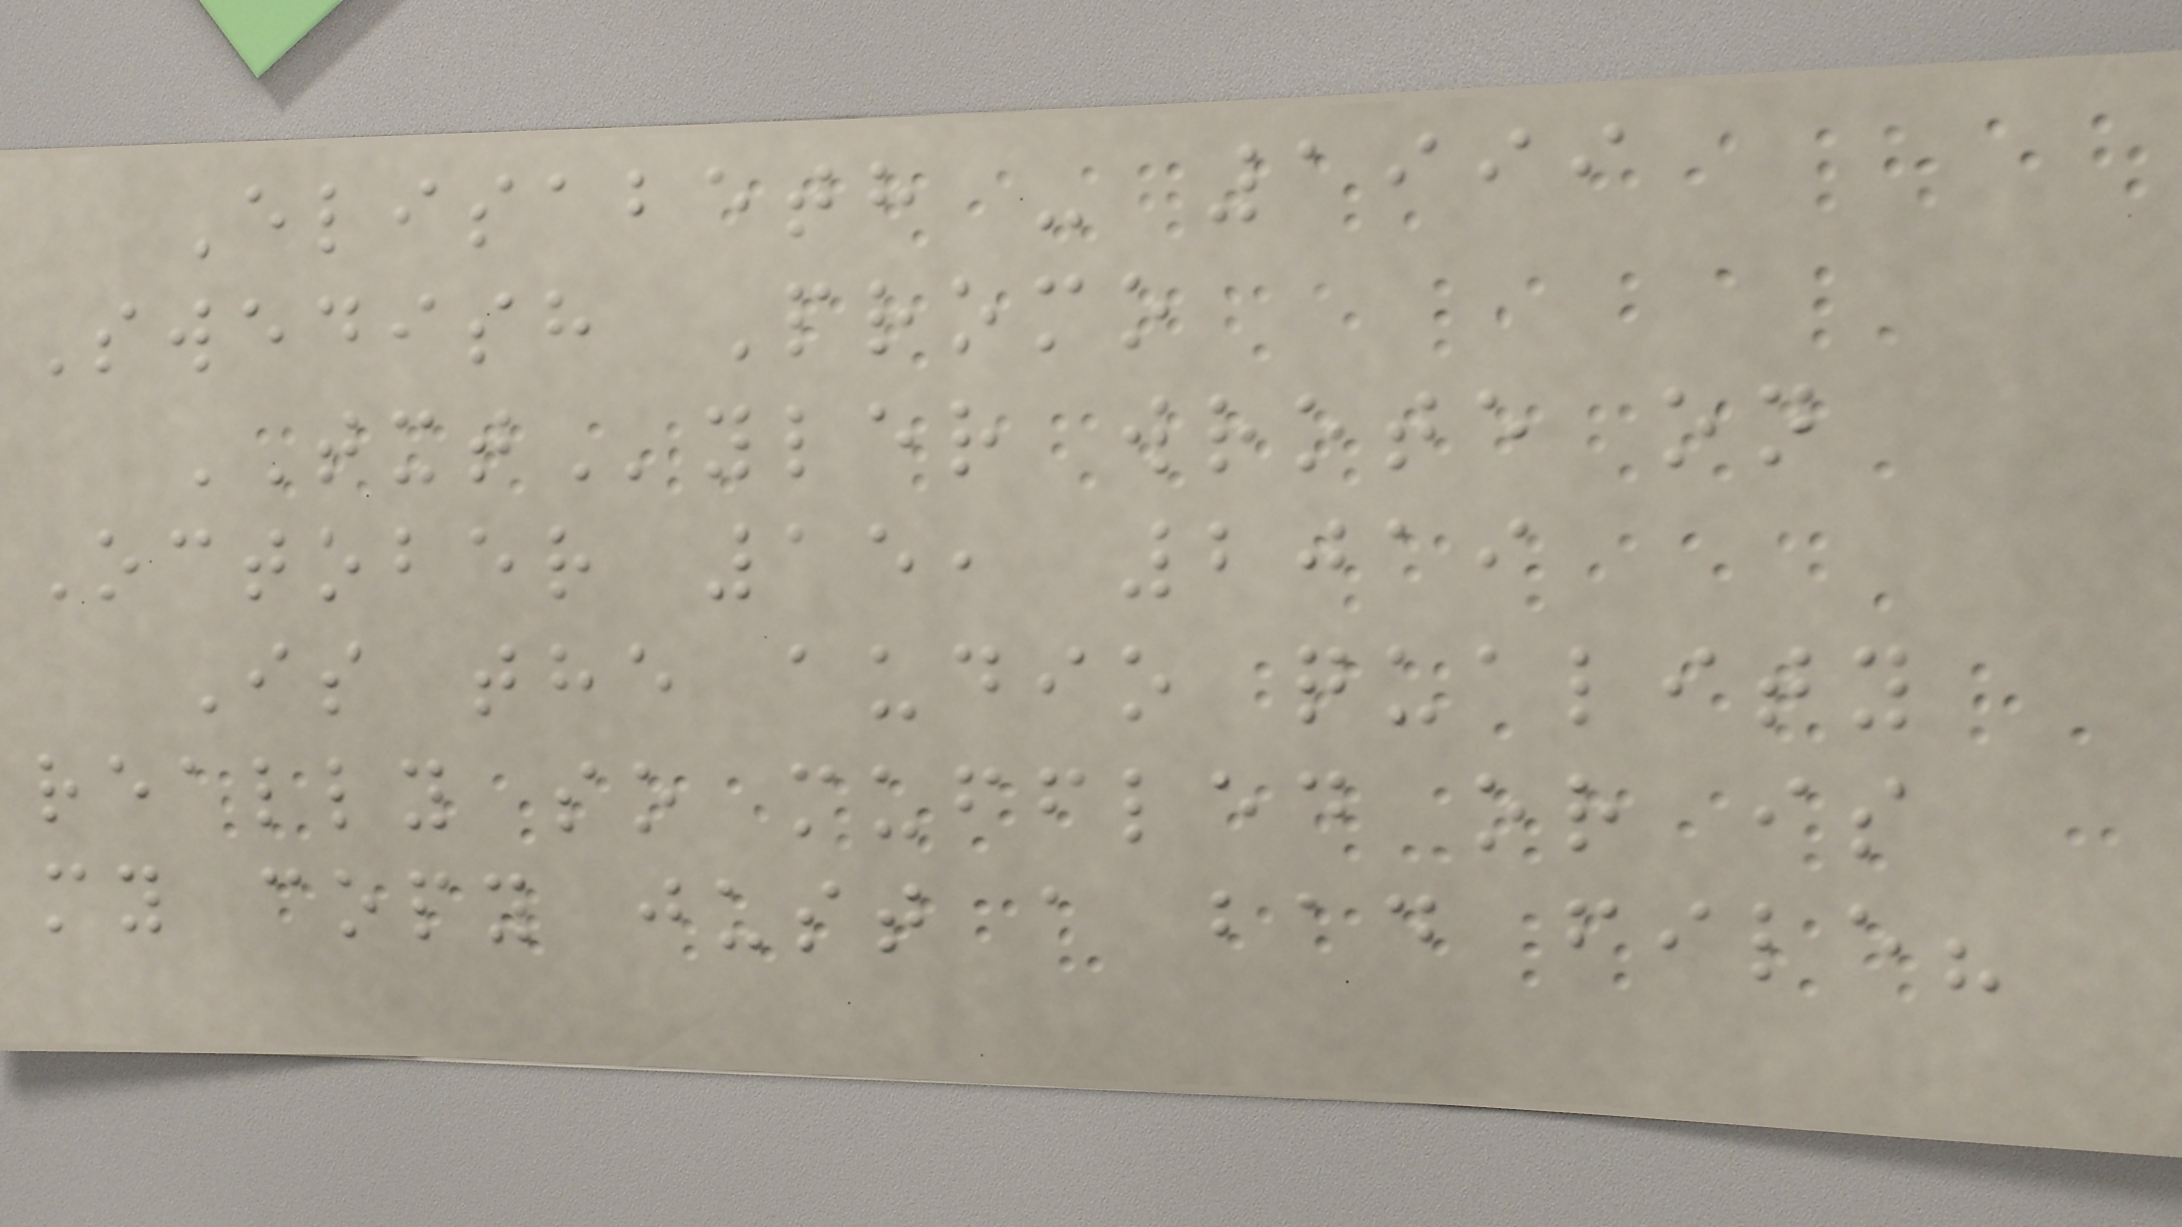Elisabeth - 1999
Swedish Promo
TXTyler wrote on
October 15, 2019
Is the audio quality
really so muffled or is
my copy just a bad file?
